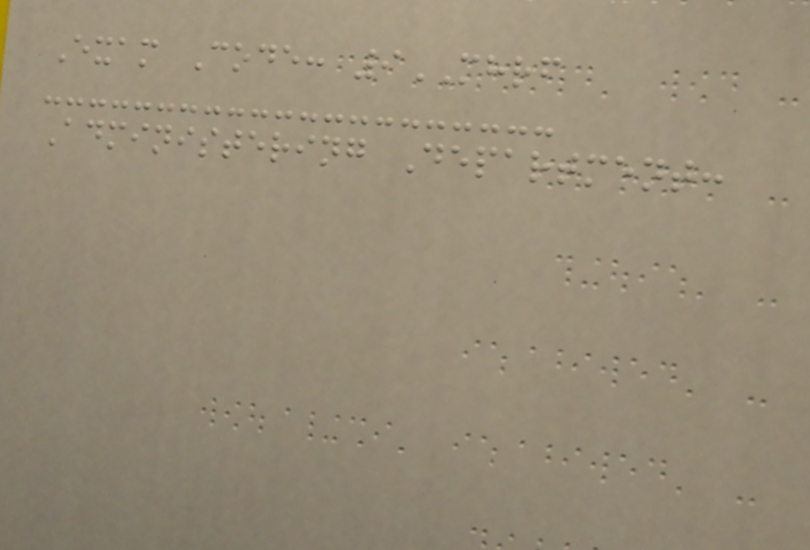Exam Code: 9MHRF
Administering Department:
